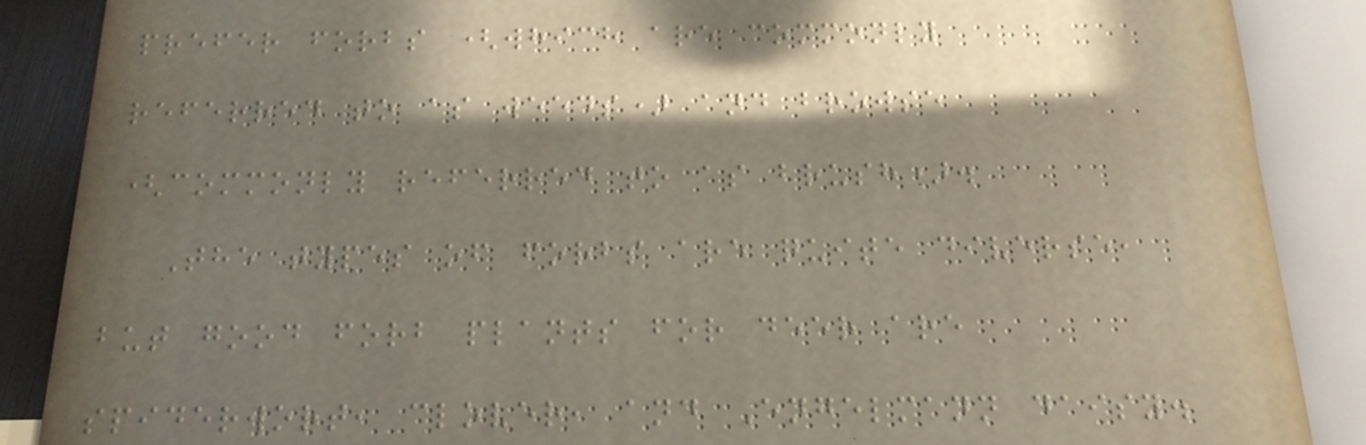prefer forbs (which are commonly
referred to as weeds) and browse
(commonly referred to as brush).
The types of forbs are quite diverse,
but good forb plants for deer are
spiderwort, clover, and Engelmann daisy.
